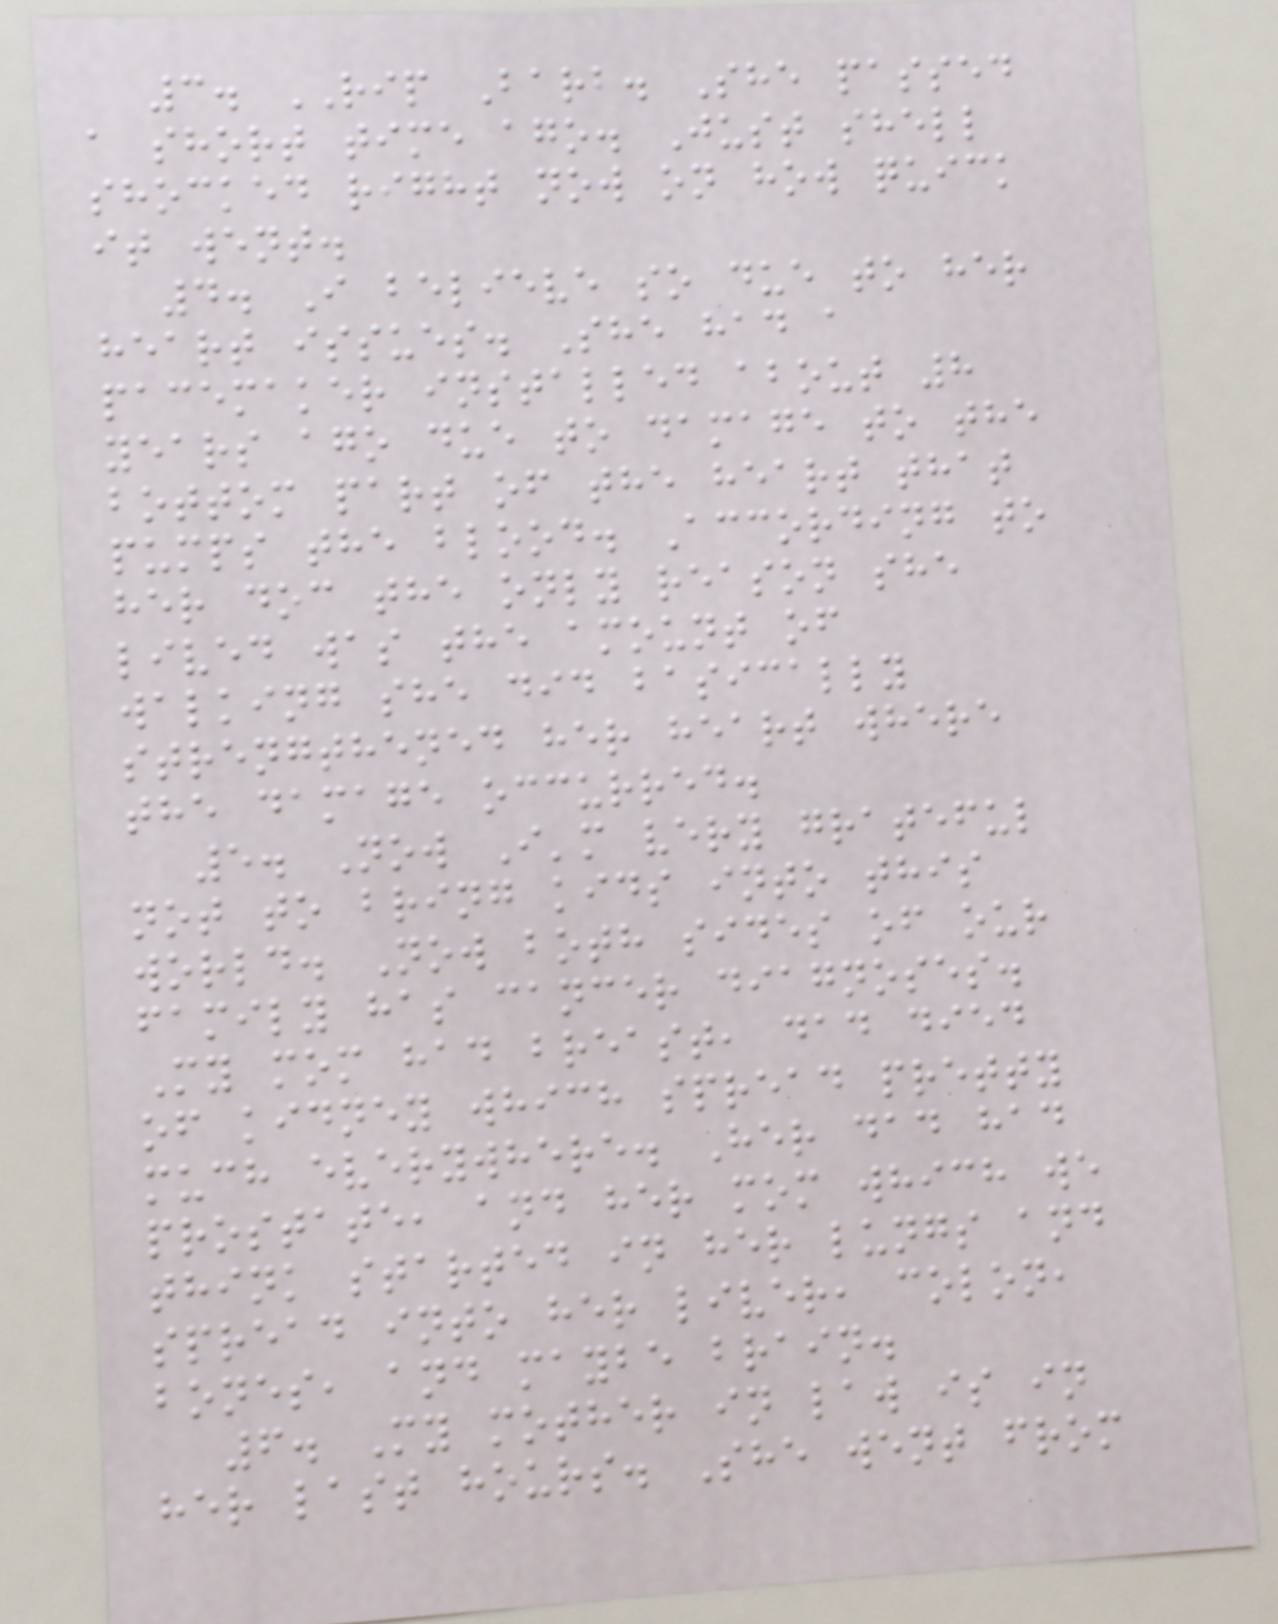3. RIP Barb. She passed
a short time ago. Just shell
shocked right now on how quick
it went.
4. I believe so due to her
heart issues. She had a
pacemaker installed about 8
years ago due to damage to the
bottom part of the heart that
pumps the blood. According to
her doc the only reason she
lived was the amount of
walking she did basically
strengthened her heart where
the damage occurred.
5. Now I'm very grateful
not to bring kids into this
world. Now both sides of our
family has cancer diagnoses.
My mom had breast, dad died
of kidney which spread pretty
much everywhere. Her dad had
prostate, and her mom which we
think started in her lungs and
spread into her liver, colon,
bones, and maybe brain.
6. My mother in law is in
her last hours. She went from
